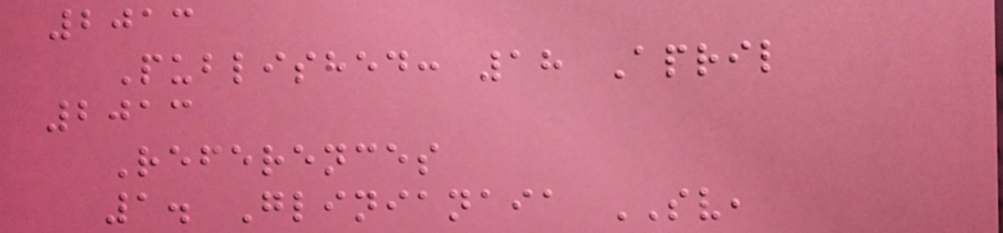2013
Published: 18 April
2013
References
1. Glinianaia SV,
